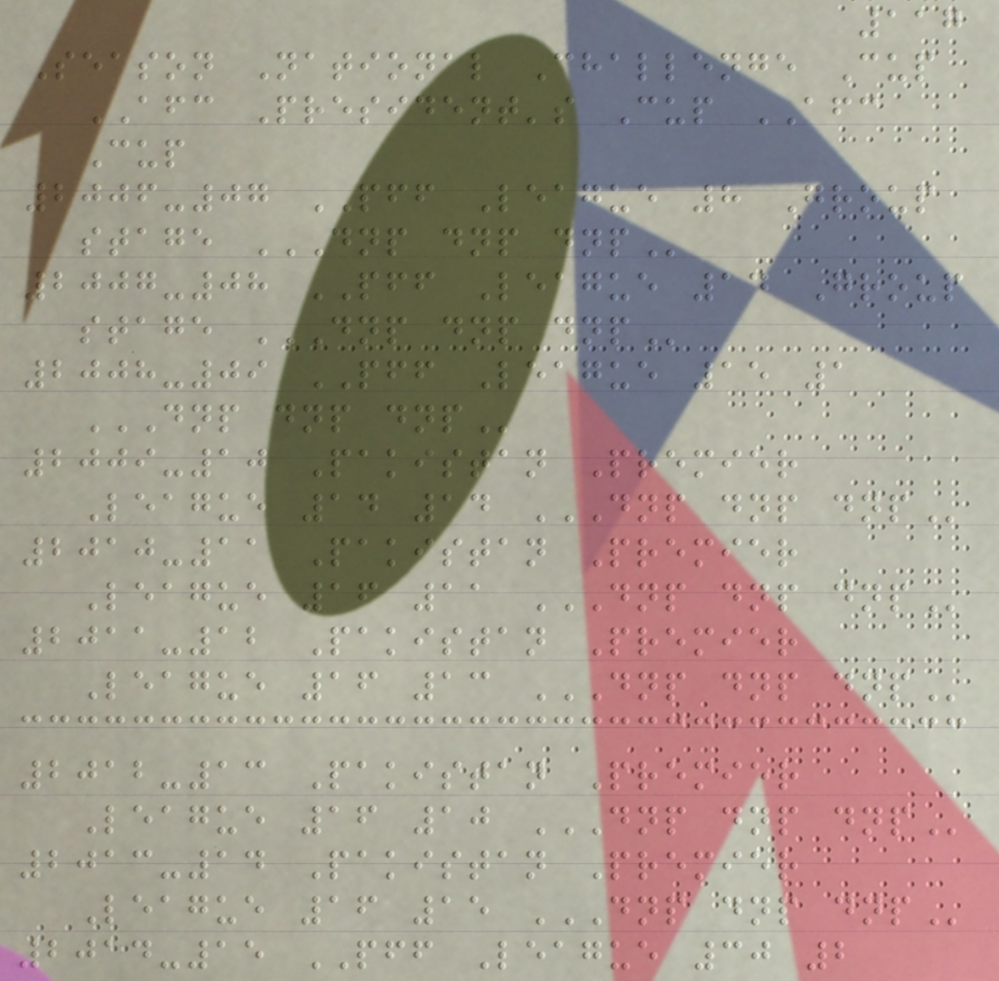117
Season National Challenge Cup
AFC President's Cup AFC
Cup
2006-07 PFF League 8 Group
stage DNP DNP DNP
2007-08 PFF League 14 Group
stage DNP DNP DNP
2008-09 PFF League 15 1
DNP DNP DNP
2009-10 Pakistan Premier
League 14 14 DNP DNP DNP
2010-11 Pakistan Premier
League 16 11 DNP DNP DNP
2011-12 Pakistan Premier
League 16 13 DNP DNP DNP
2012-13 Pakistan Premier
League 16 10 DNP DNP DNP
2013-14 Pakistan Premier
League 16 15 DNP DNP DNP
2014-15 PFF League 30 2
